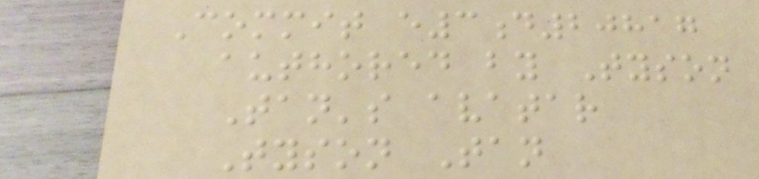Commit e3d20817
authored by Tyson
Tan's avatar
Tyson Tan
